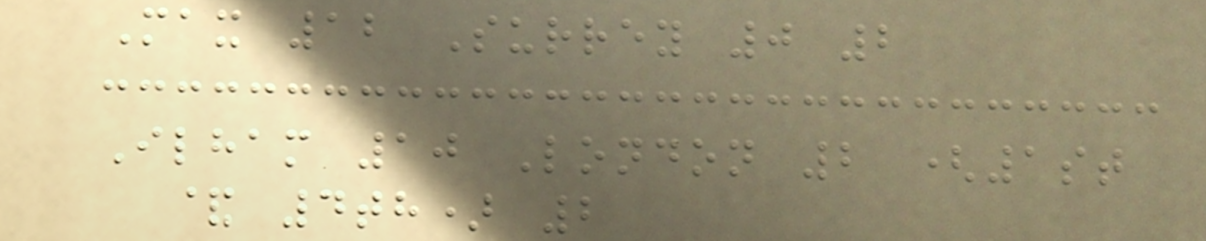Max 12 Surrey 0 2
Ilham 10 London 2 (1st
& 4th) 2
